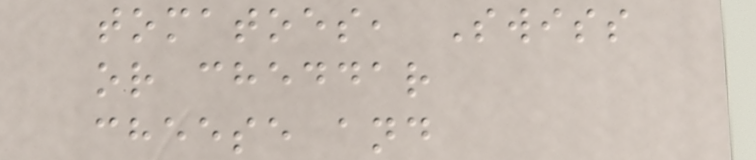tomatoes, Swiss
or cheddar
cheese and
